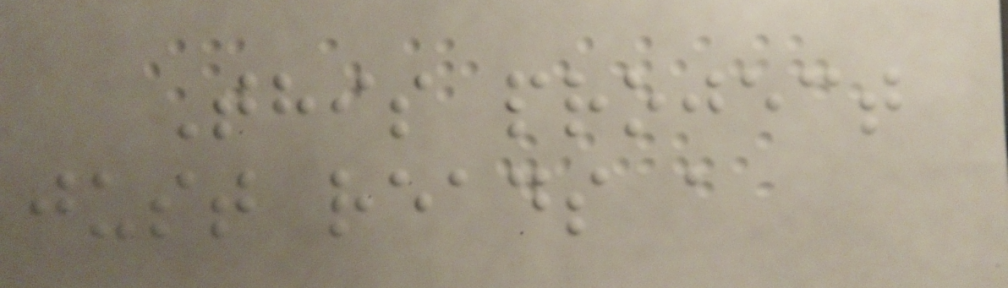This project
just reads a
